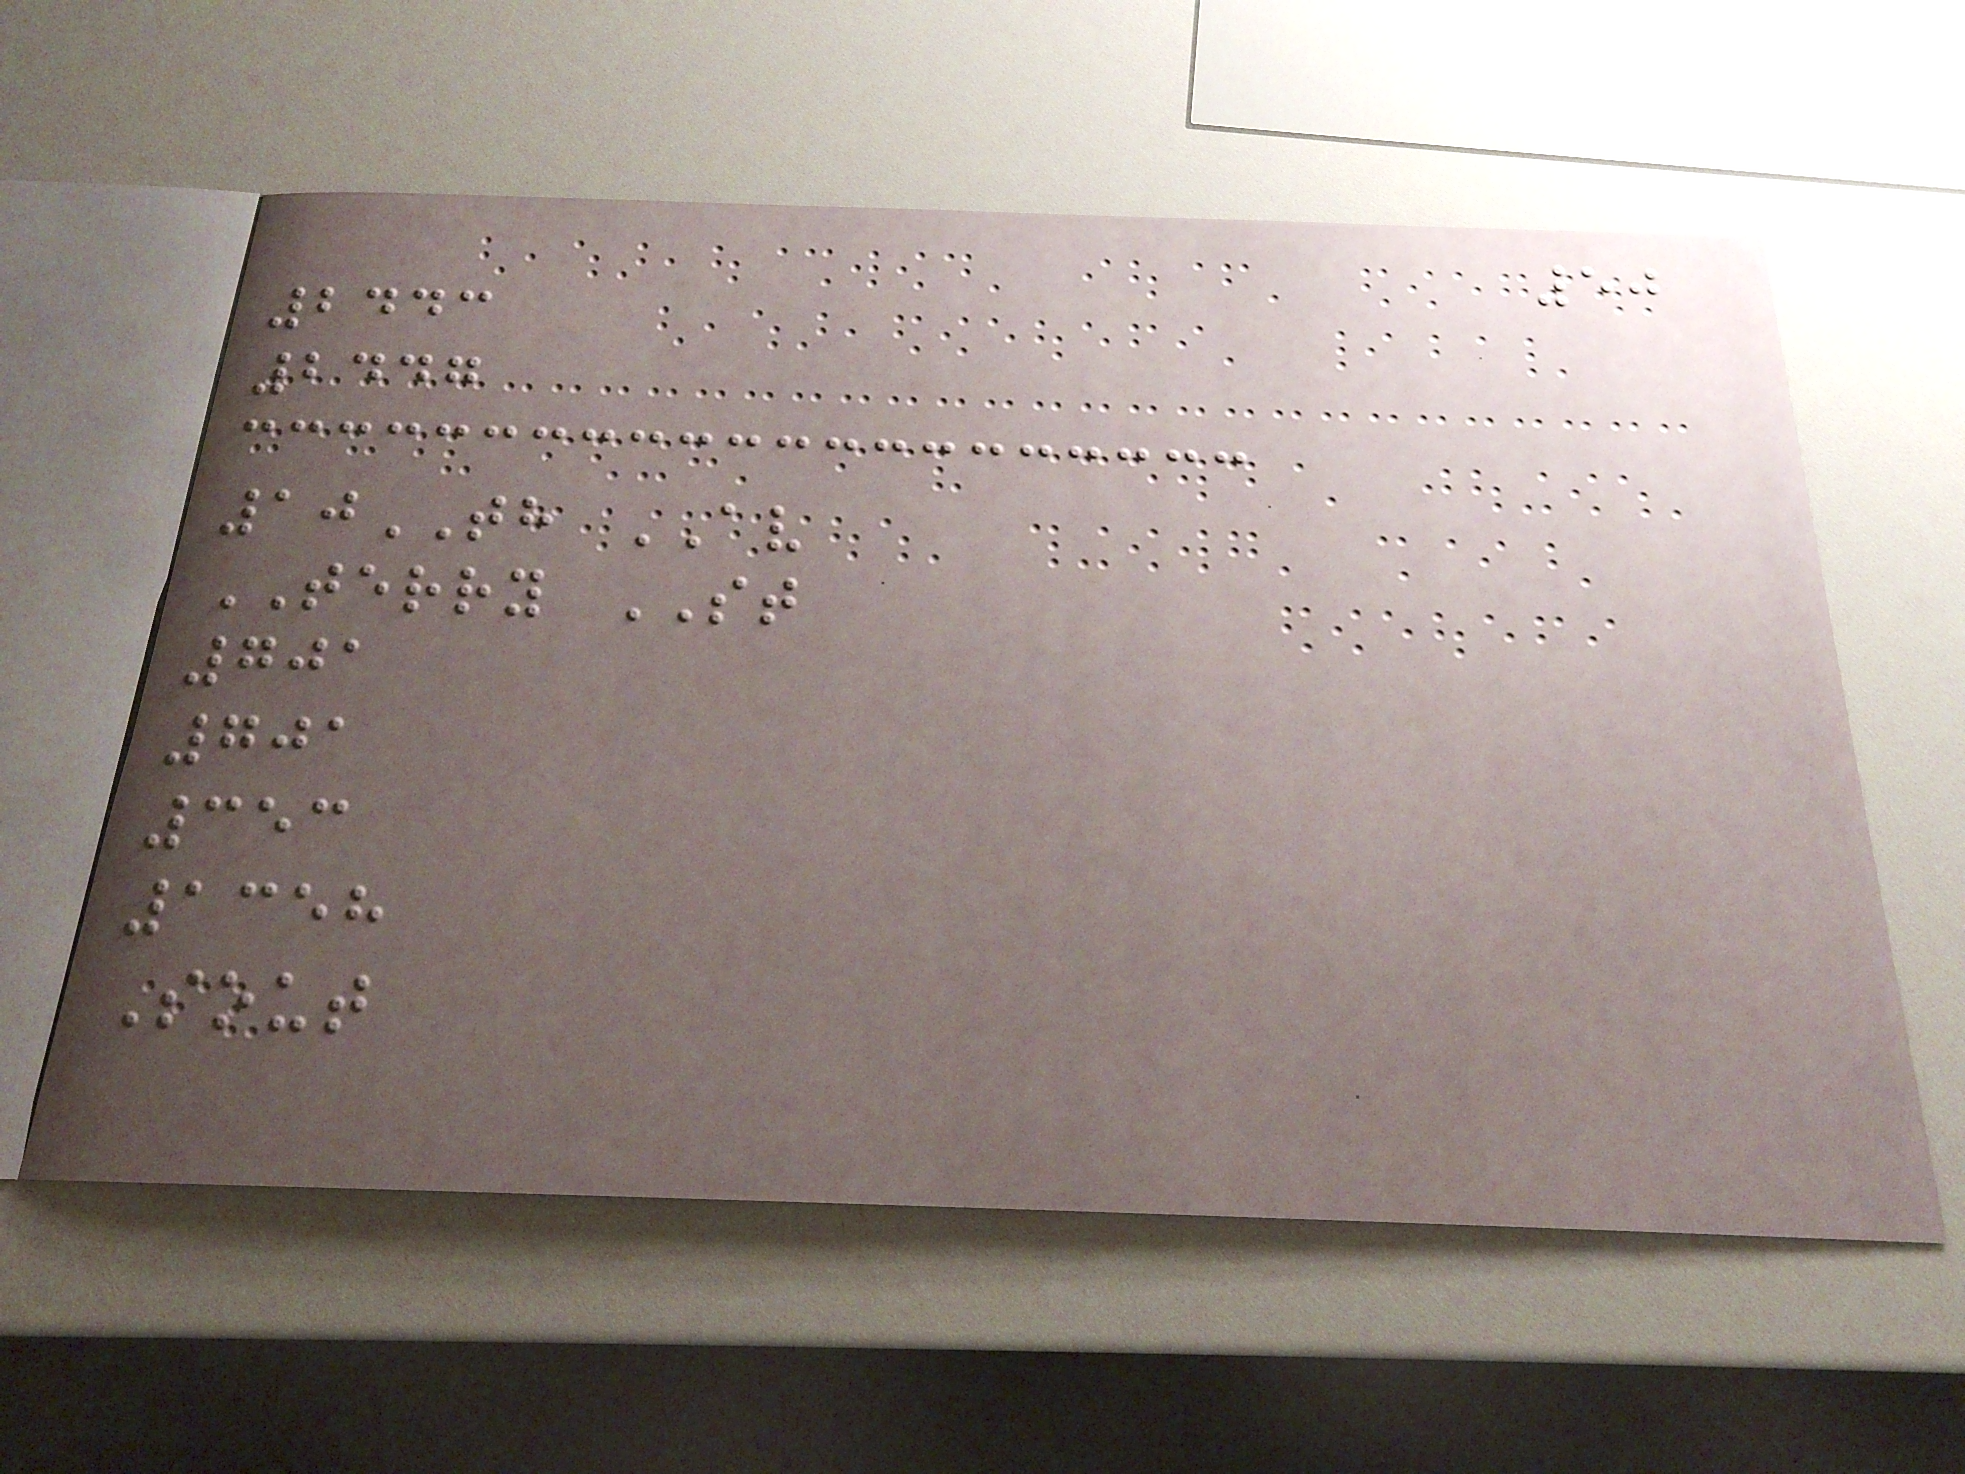50
2443
2447
10TH AV
TERRY ST
701
701
353
1358
Sout
